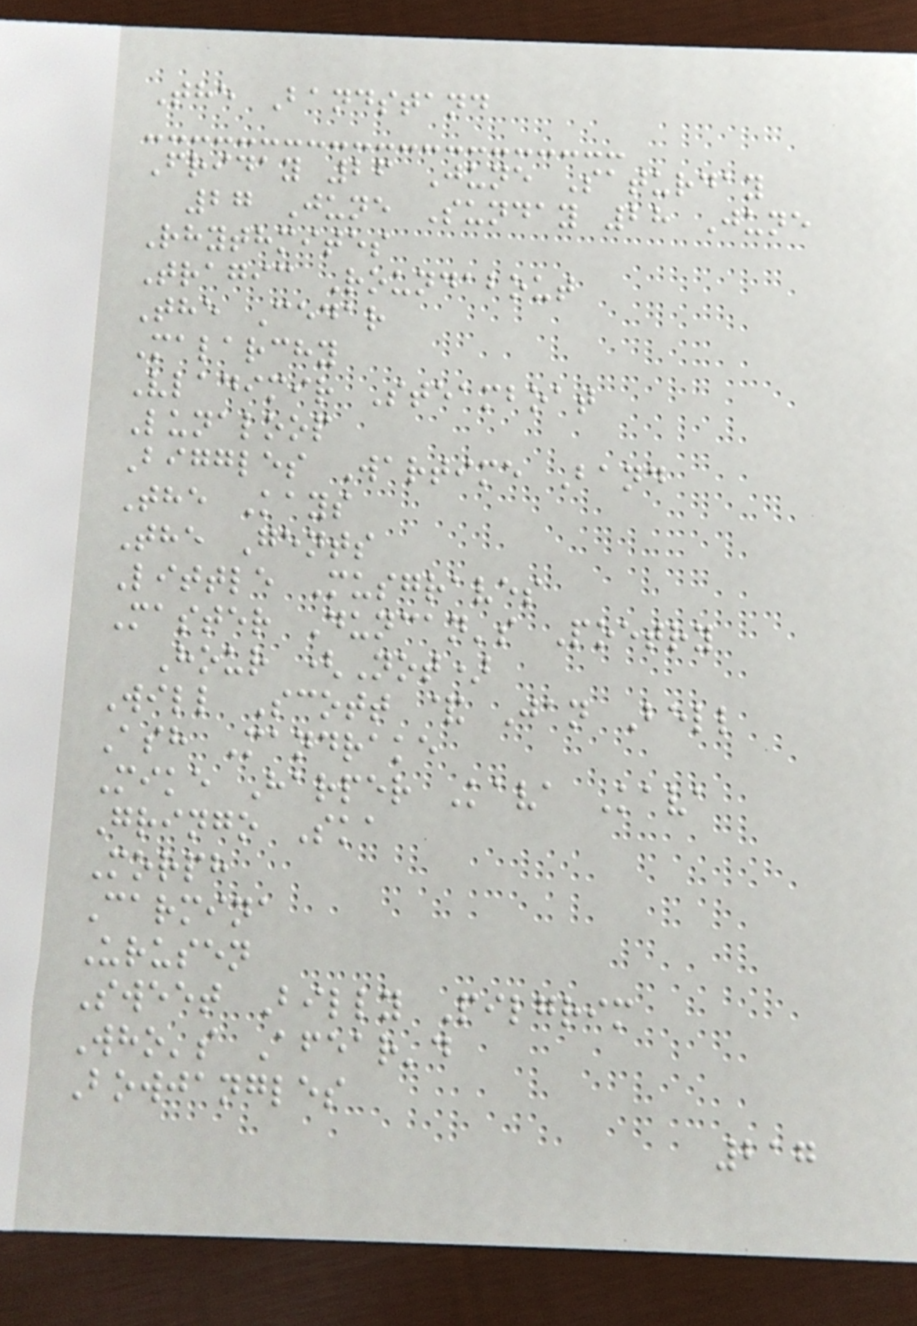The Bandstand
Friday 26 June Saturday
27 June Sunday 28 June
Rhythmites
Tragic Roundabout
The Cedar
Malarchy
Vladimir Steamboat
Lunaloop
Biggles Wartime Band
The Kays
The Gents
Little Musgraves
Master Duncan's Poetry
Hour (Not)
Will Scott & Jan Bell
Ash Mandrake
Mike Harper Kava Kava
Gringo Ska
Morph
Carmina
Urusen
Sweet Billy Pilgrim
Who's Afear'd
Bowjangles
217
